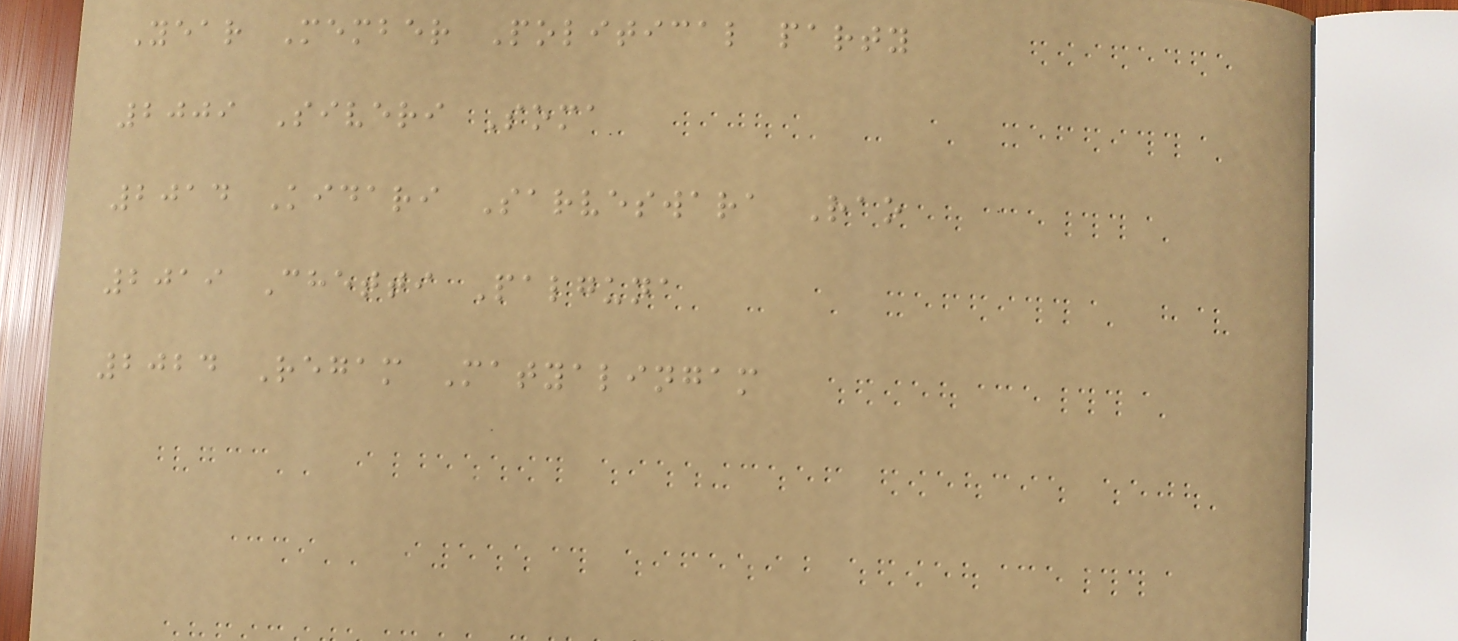Year Member Political party
2009 Siveri Soma
2014 Kidari Sarveswara Rao
2019 Chetti Palguna
2024 Regam Matyalingam
